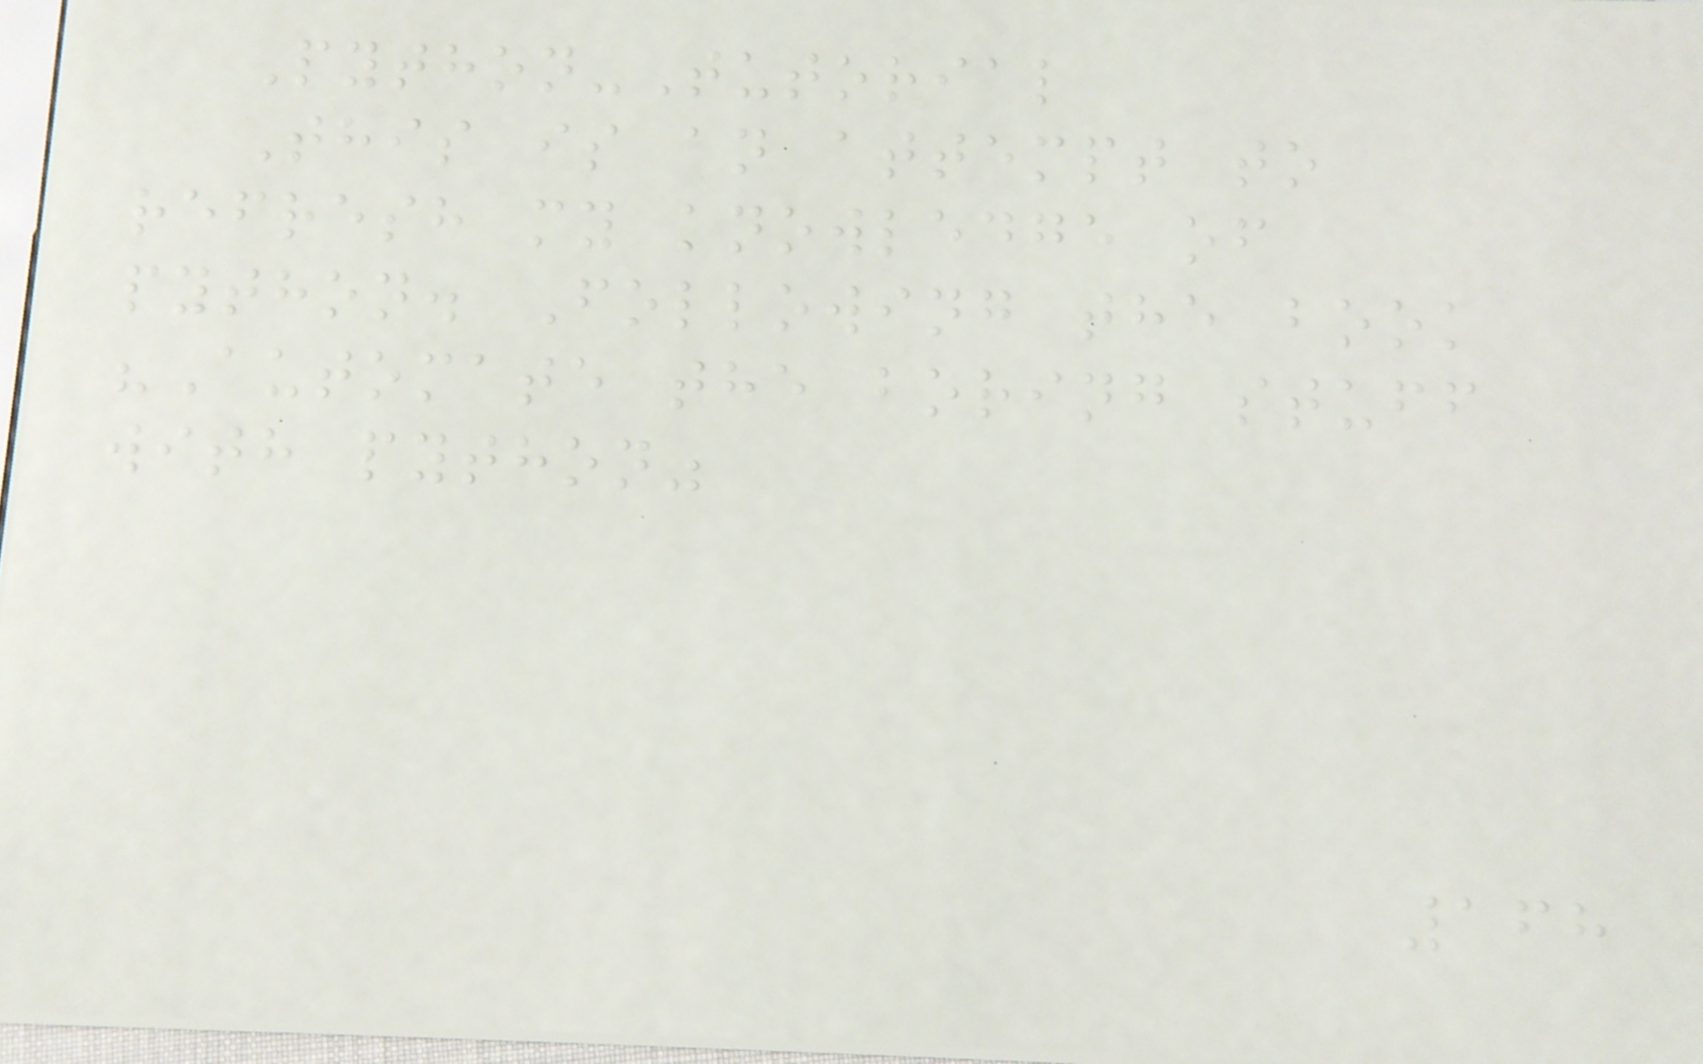Python-Tutorial
This is an attempt to
refresh my knowledge of
python. Following the book
"Automate the boring stuff
with python"
168
